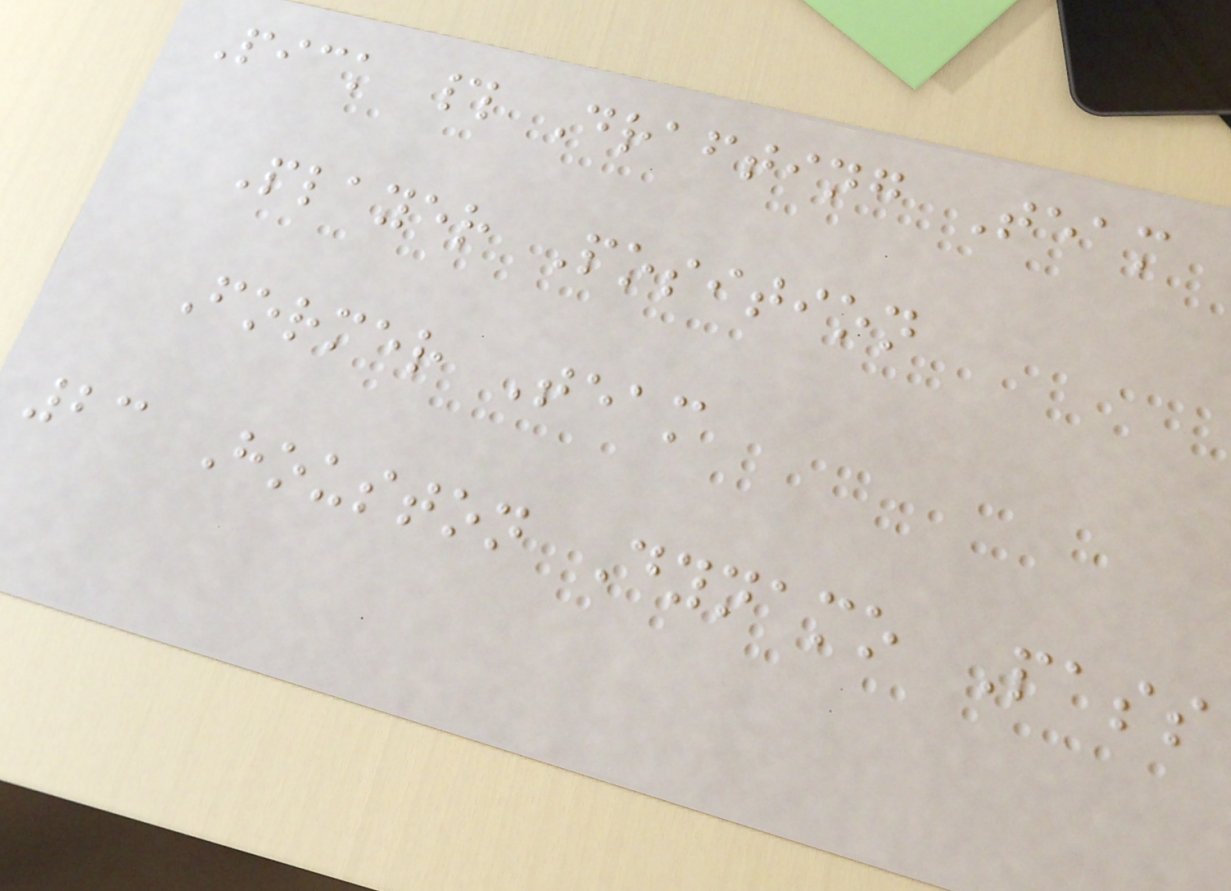Pick # Drafting Team
Player Position
Former Team
23 Houston Dynamo Pass
